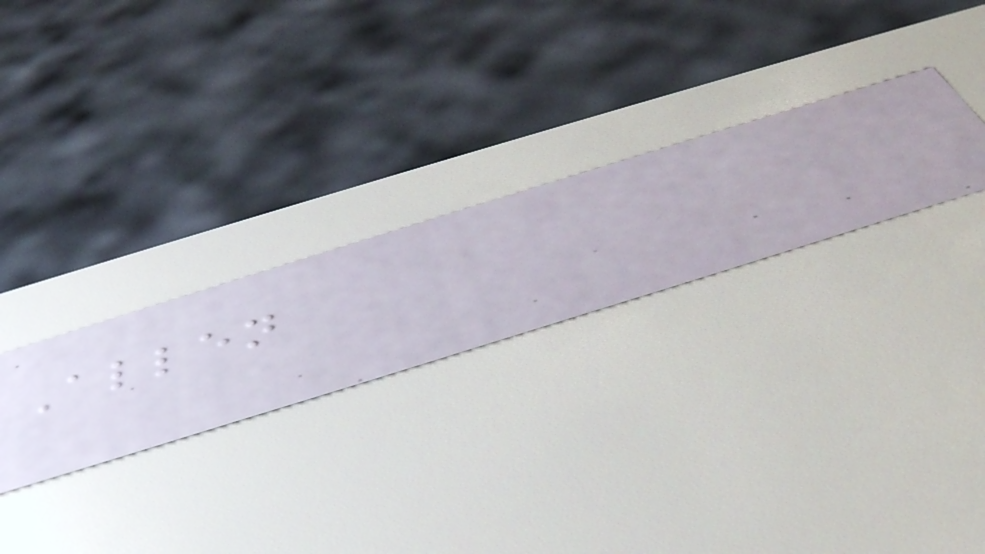Allen
